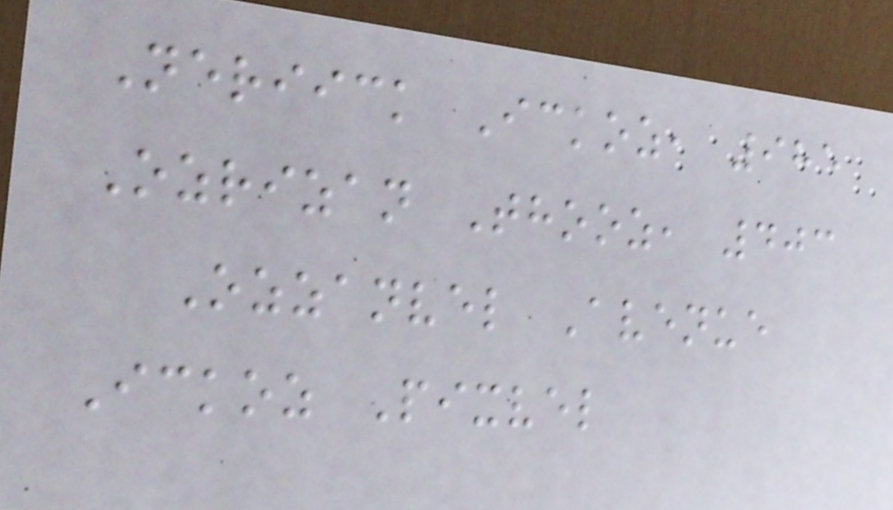Neriick Ickoz, 985
Ozrizan Thooz, 403
Ozzanvel Avenue
Ickoz Pixvel
